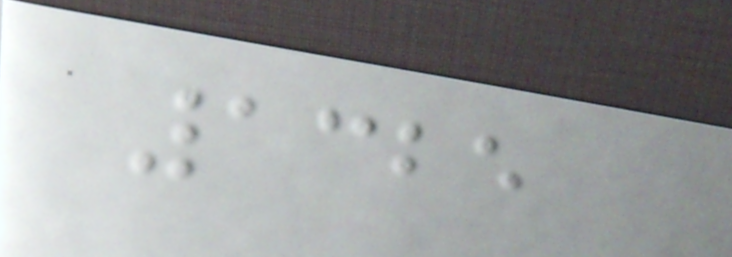1325
